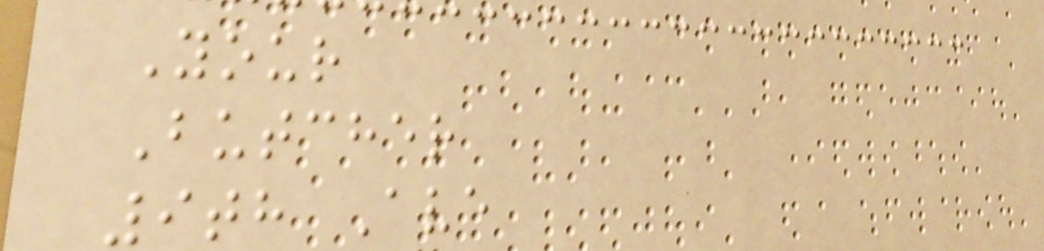Your
Butcher
9th Ave
